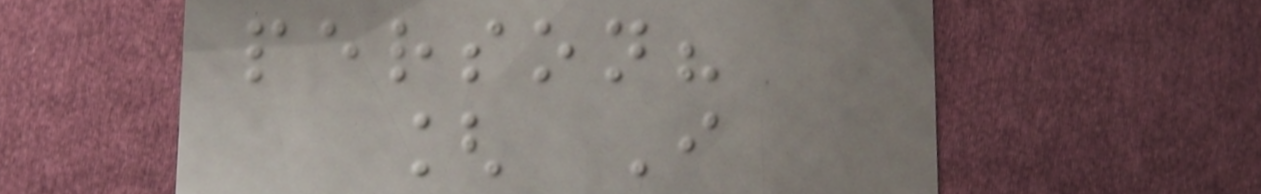person?
[ I
